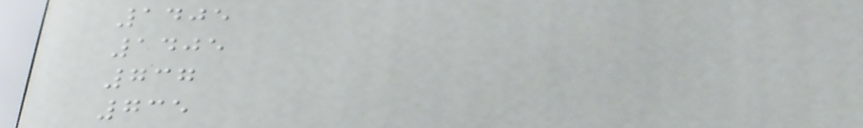1405
1405
737
735
